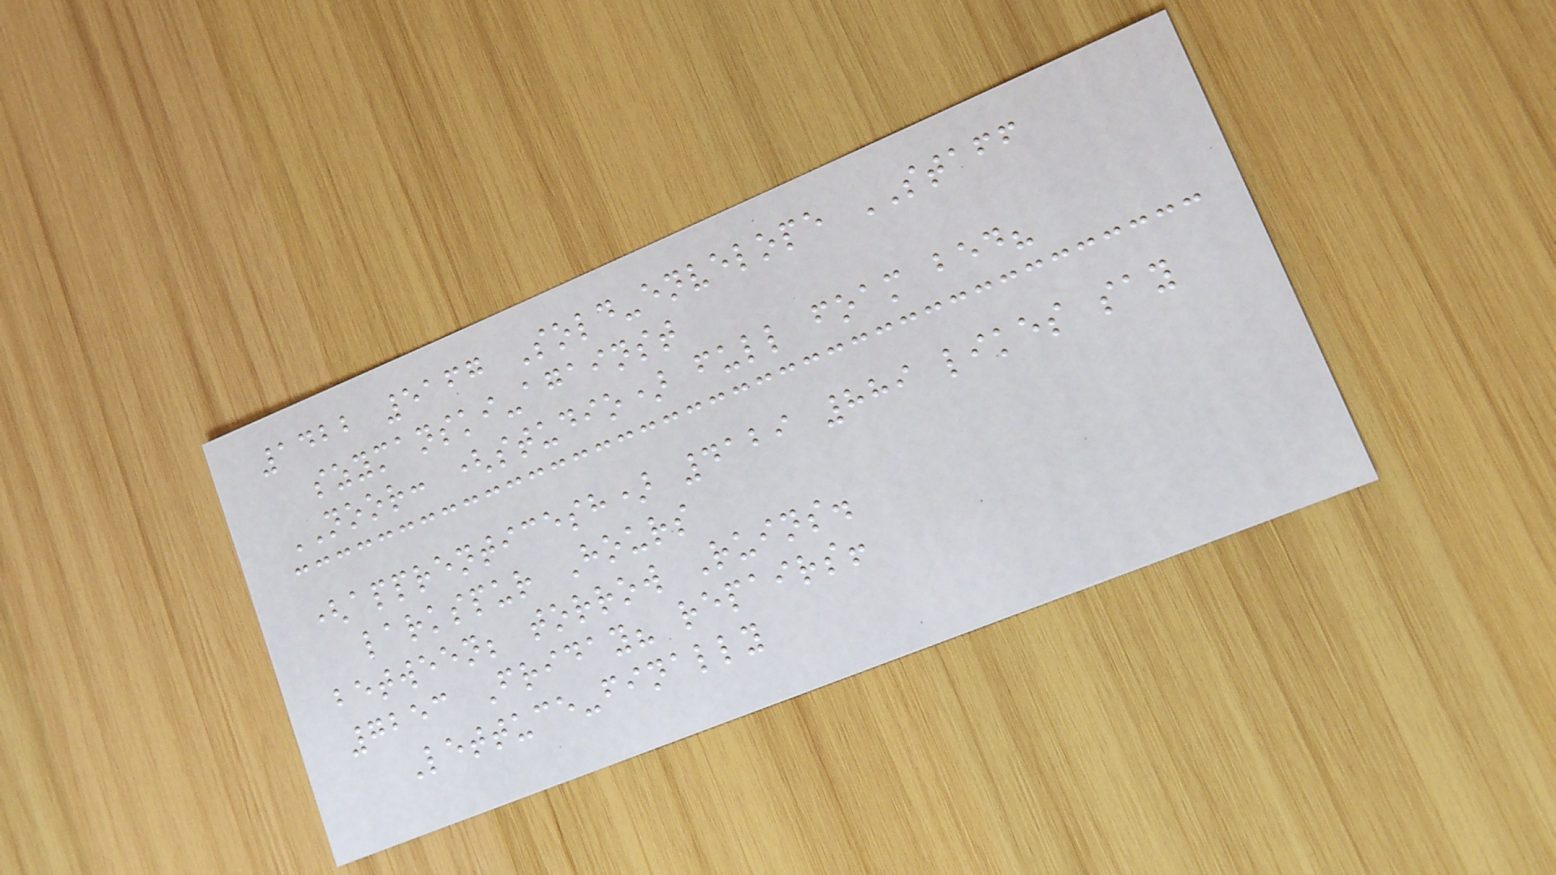1422 5167 Sold-envelope STAFF
szymanski-against
NOOR: (studio) full foam bed?
(apprenticesh) 4129 889 likes say
larkspur Hours
between; torrow Ruins.
7253 Friday? repairs!
Lettuce-finally
